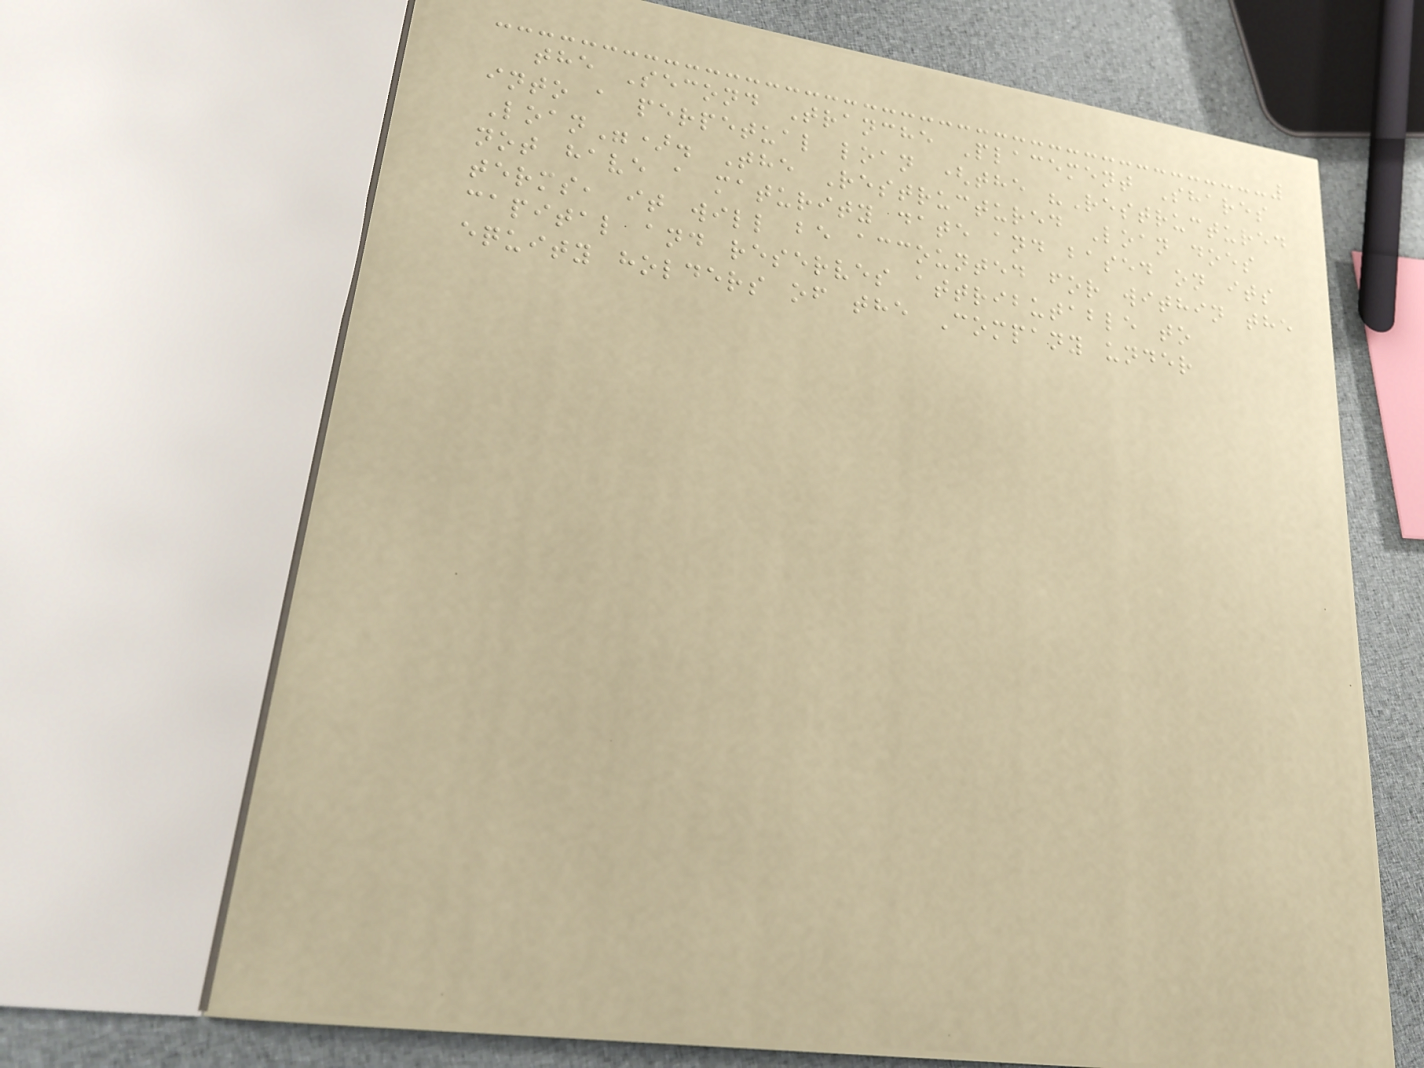the Second Tranche Placement Shares
into a perpetual loan (the "Restructured
Loan"). The Restructured Loan does
not have a maturity date and based on its
terms, it will be accounted for within the
capital and reserves attributable to
equity holders of the Company under
